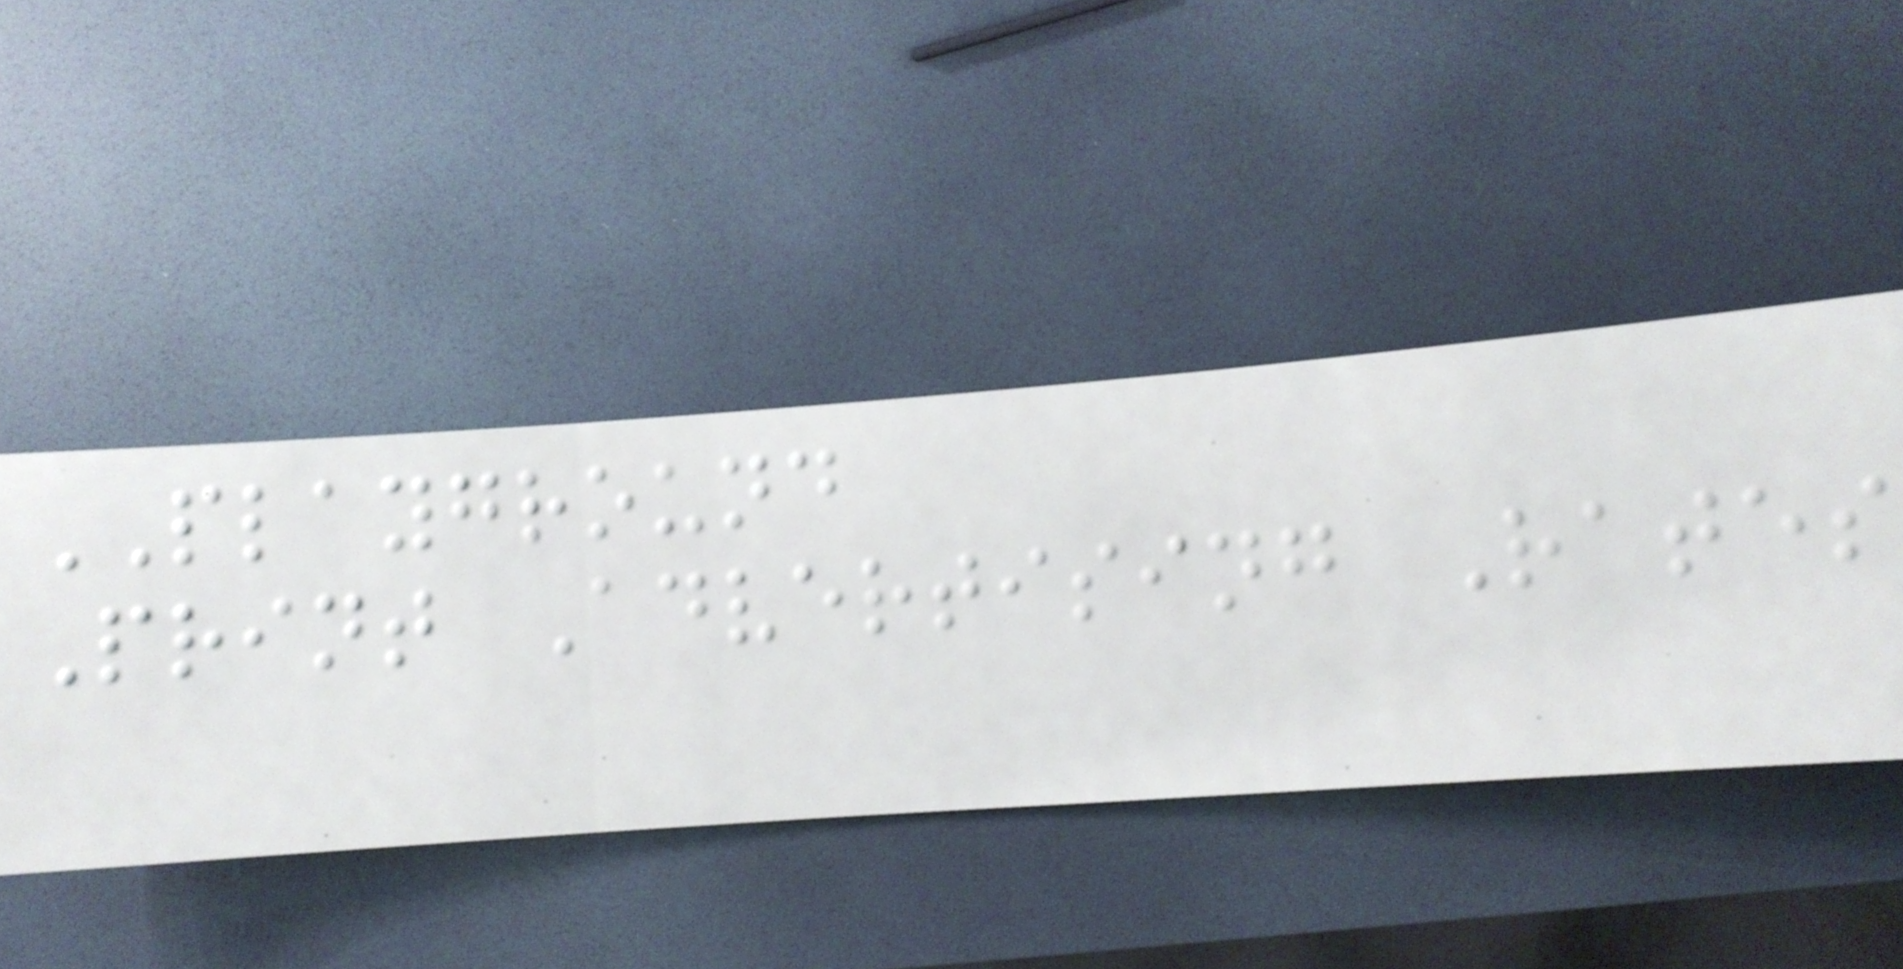PLAYGROUND
Print Advertising Rates
